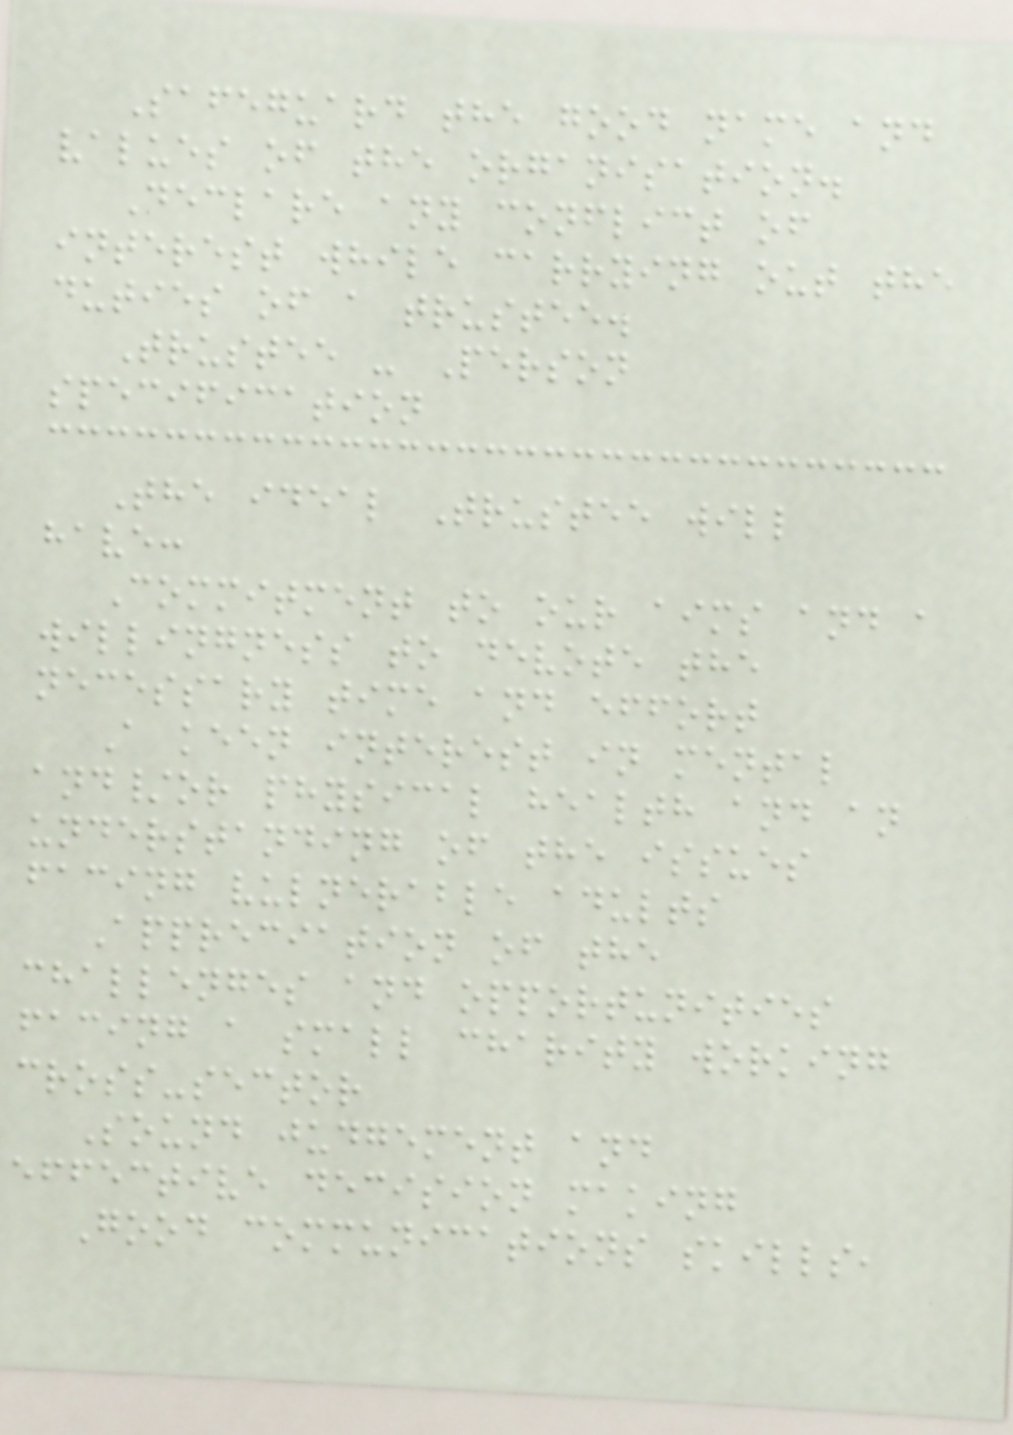Safeguard the good name and
values of the organisation.
Declare any conflict of
interest while carrying out the
duties of a trustee.
Trustee - Person
specification
The ideal Trustee will
have:
Commitment to our aims and a
willingness to devote the
necessary time and effort
A keen interest in mental
and/or physical health and an
understanding of the issues
facing vulnerable adults
Appreciation of the
challenges and opportunities
facing a small charity working
cross-sector
Sound judgement and
effective decision making
Good communications skills,
